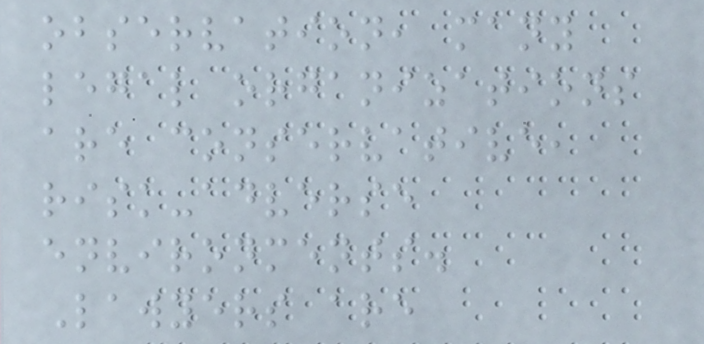observation, many
legal organizations
are conservative,
risk-adverse
environments.
Lawyers are
